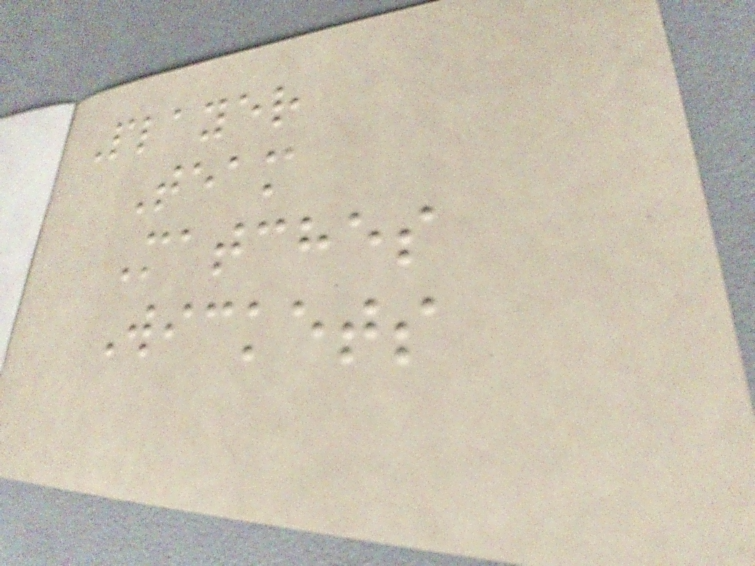Player
Team
Matches
Wickets
